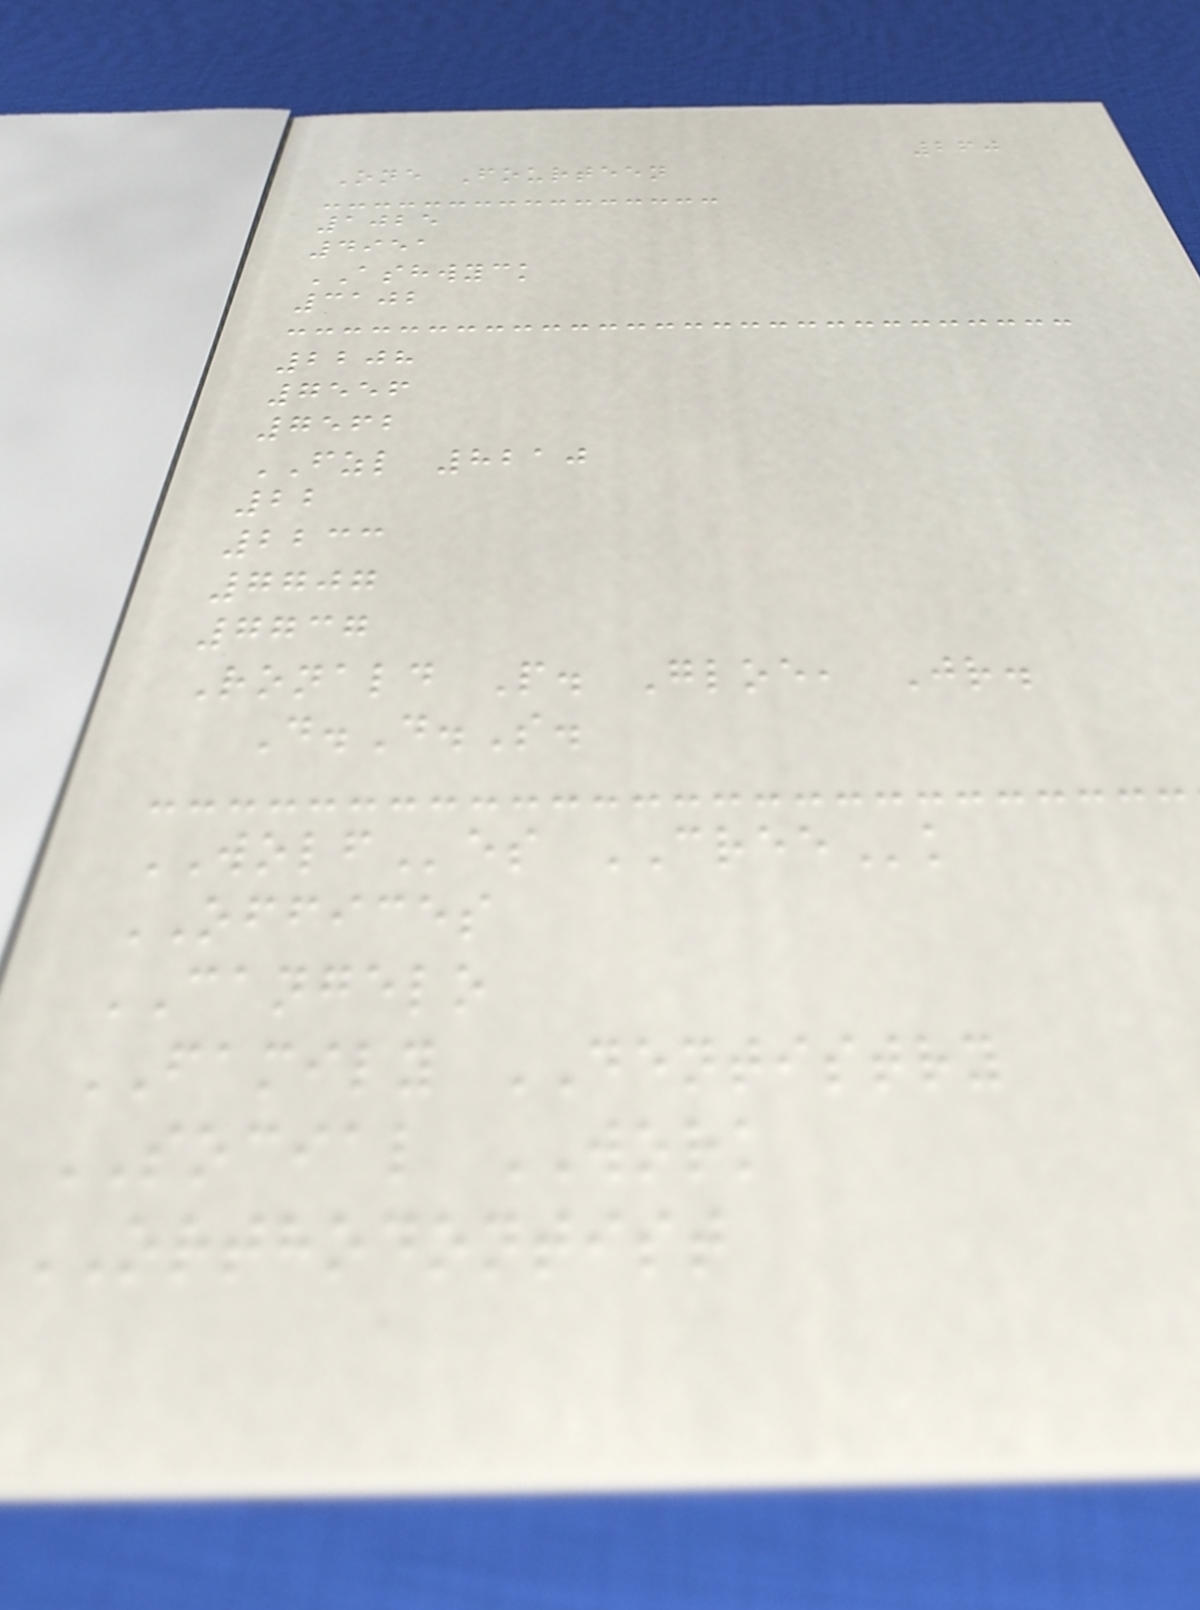260
One Fourteen
1025
4951
ASHWYCK
3102
2208
7556
7562
FZL 8210
22
2233
7707
7737
Ronald P. Gloe, Jr.
D.D.S.
WOLFes CREEk
OFFICES
CANGELO
FAMILY DENTISTRY
SOCIAL WORK
ORTHODONTIST
